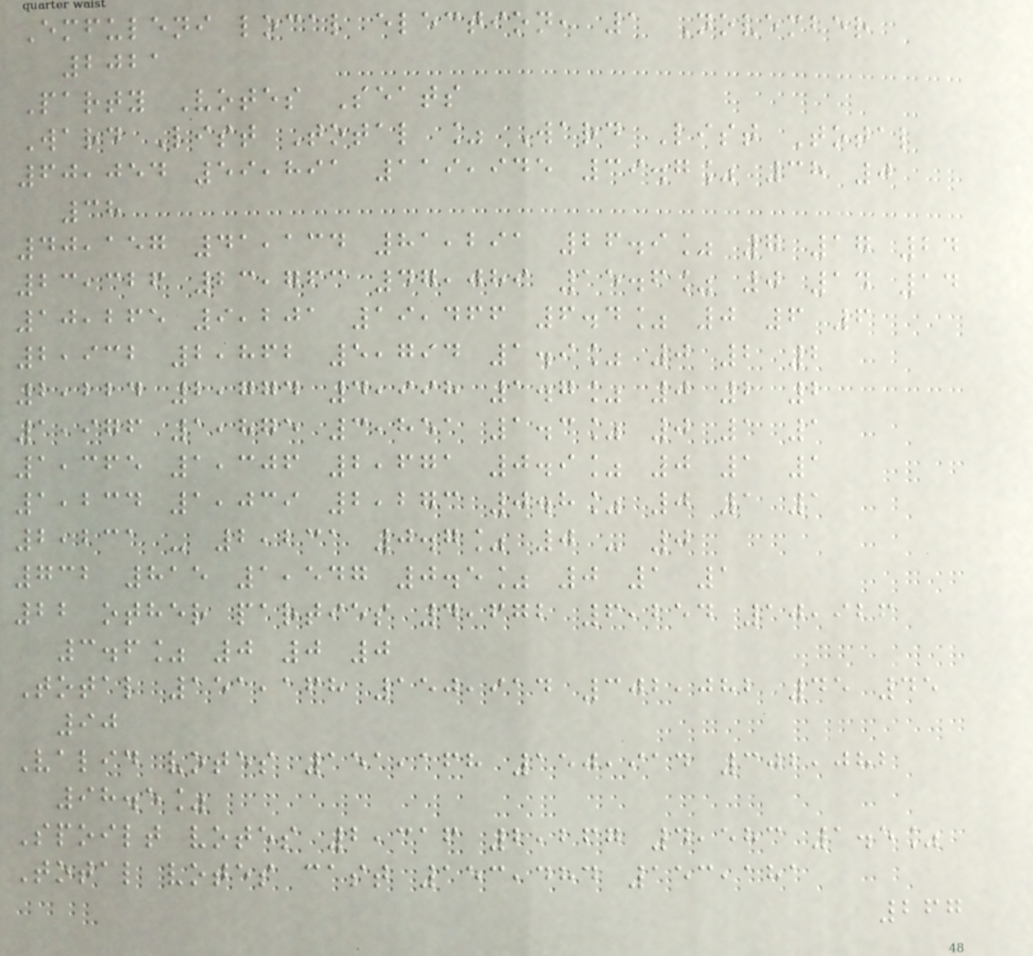Emfuleni local election, 1 November
2021
Party Votes Seats
Ward List Total % Ward List Total
60,054 59,891 119,945 39.7% 38 0
38
40,157 41,134 81,291 26.9% 7 17 24
23,326 23,763 47,089 15.6% 0 14 14
10,265 9,201 19,466 6.4% 0 6 6
2,932 2,862 5,794 1.9% 0 2 2
2,224 2,774 4,998 1.7% 0 2 2
1,976 1,875 3,851 1.3% 0 1 1
1,365 1,306 2,671 0.9% 0 1 1
1,234 1,039 2,273 0.8% 0 1 1
2,231 - 2,231 0.7% 0 - 0
732 815 1,547 0.5% 0 1 1
22 other parties 4,672 6,254 10,926
3.6% 0 0 0
Total 151,168 150,914 302,082 45 45
90
Valid votes 151,168 150,914 302,082
98.5%
Spoilt votes 2,316 2,267 4,583 1.5%
Total votes cast 153,484 153,181
267
